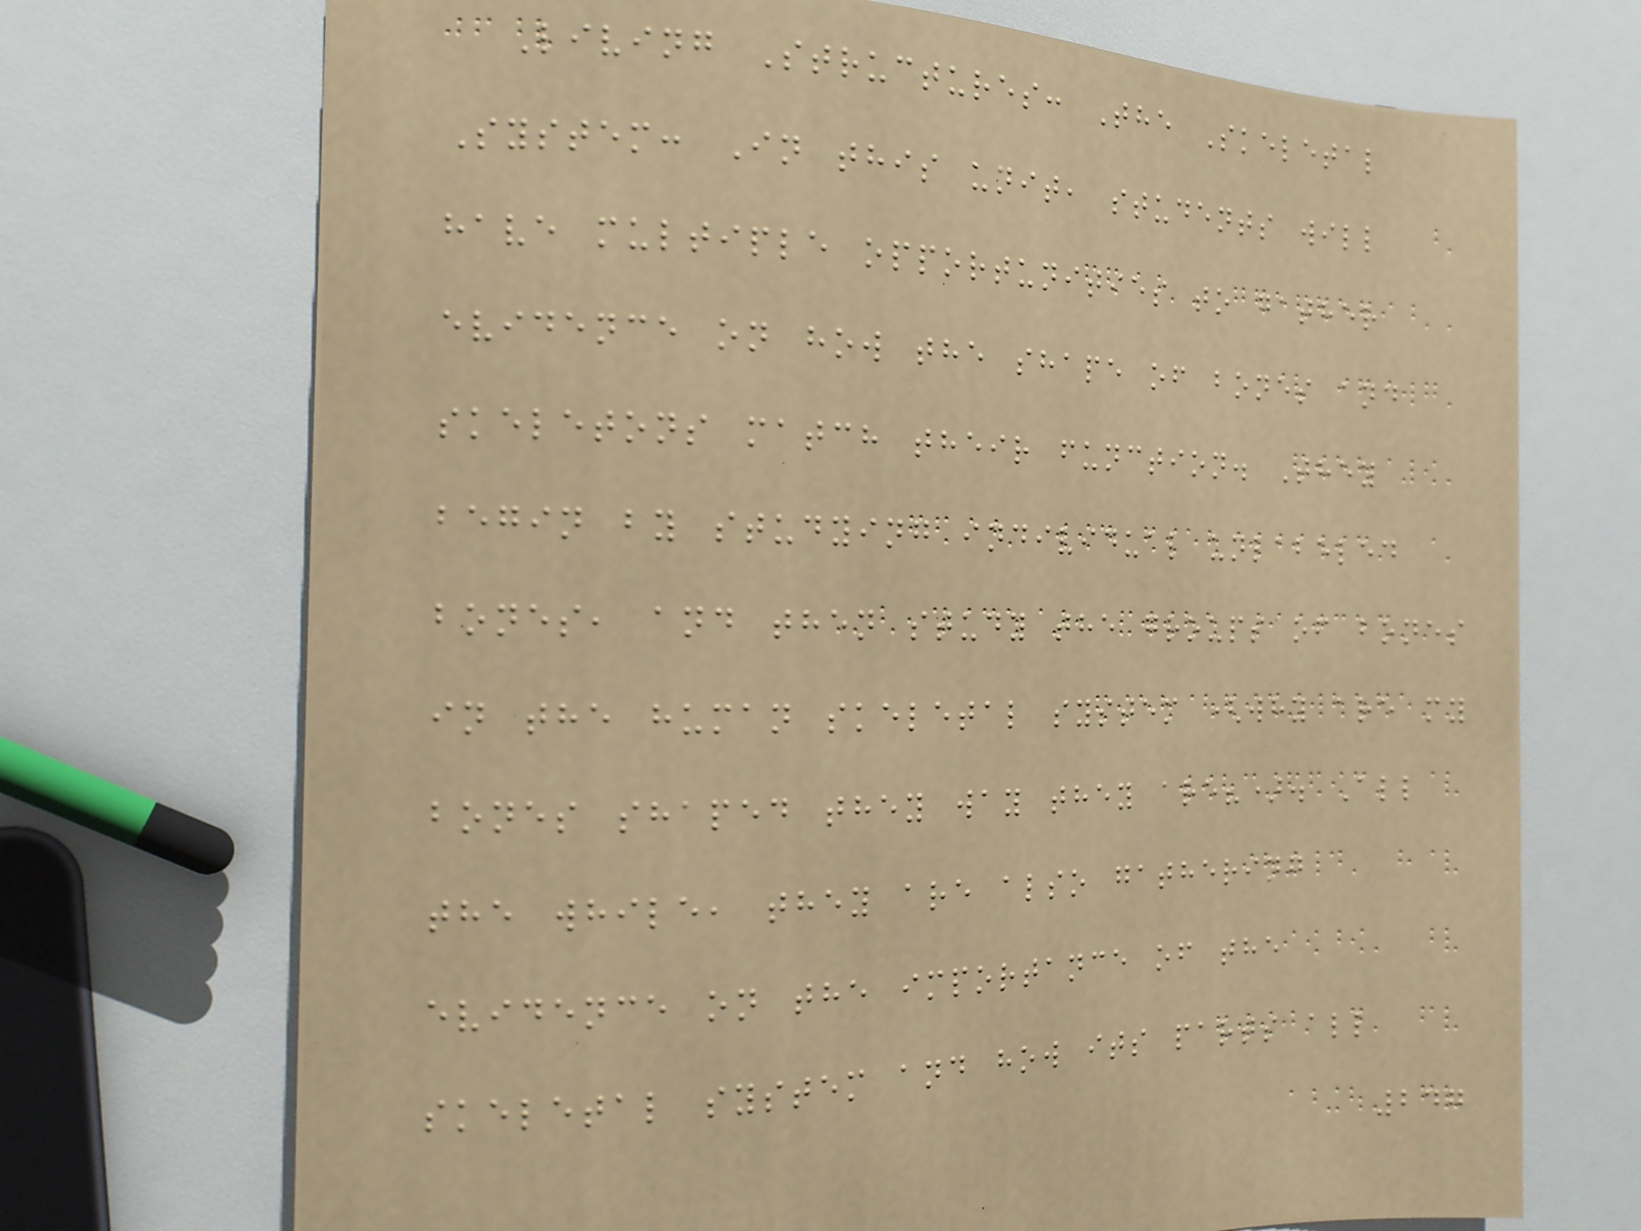Living Structures: The Skeletal
System: In this unit, students will
have multiple opportunities to gather
evidence on how the shape of bones and
skeletons match their function. They
begin by studying individual unlabeled
bones, and then study the groups of bones
in the human skeletal system (why are my
bones shaped they way they are?). All
the while, they are also gathering
evidence on the importance of the
skeletal system and how its parts all
247
